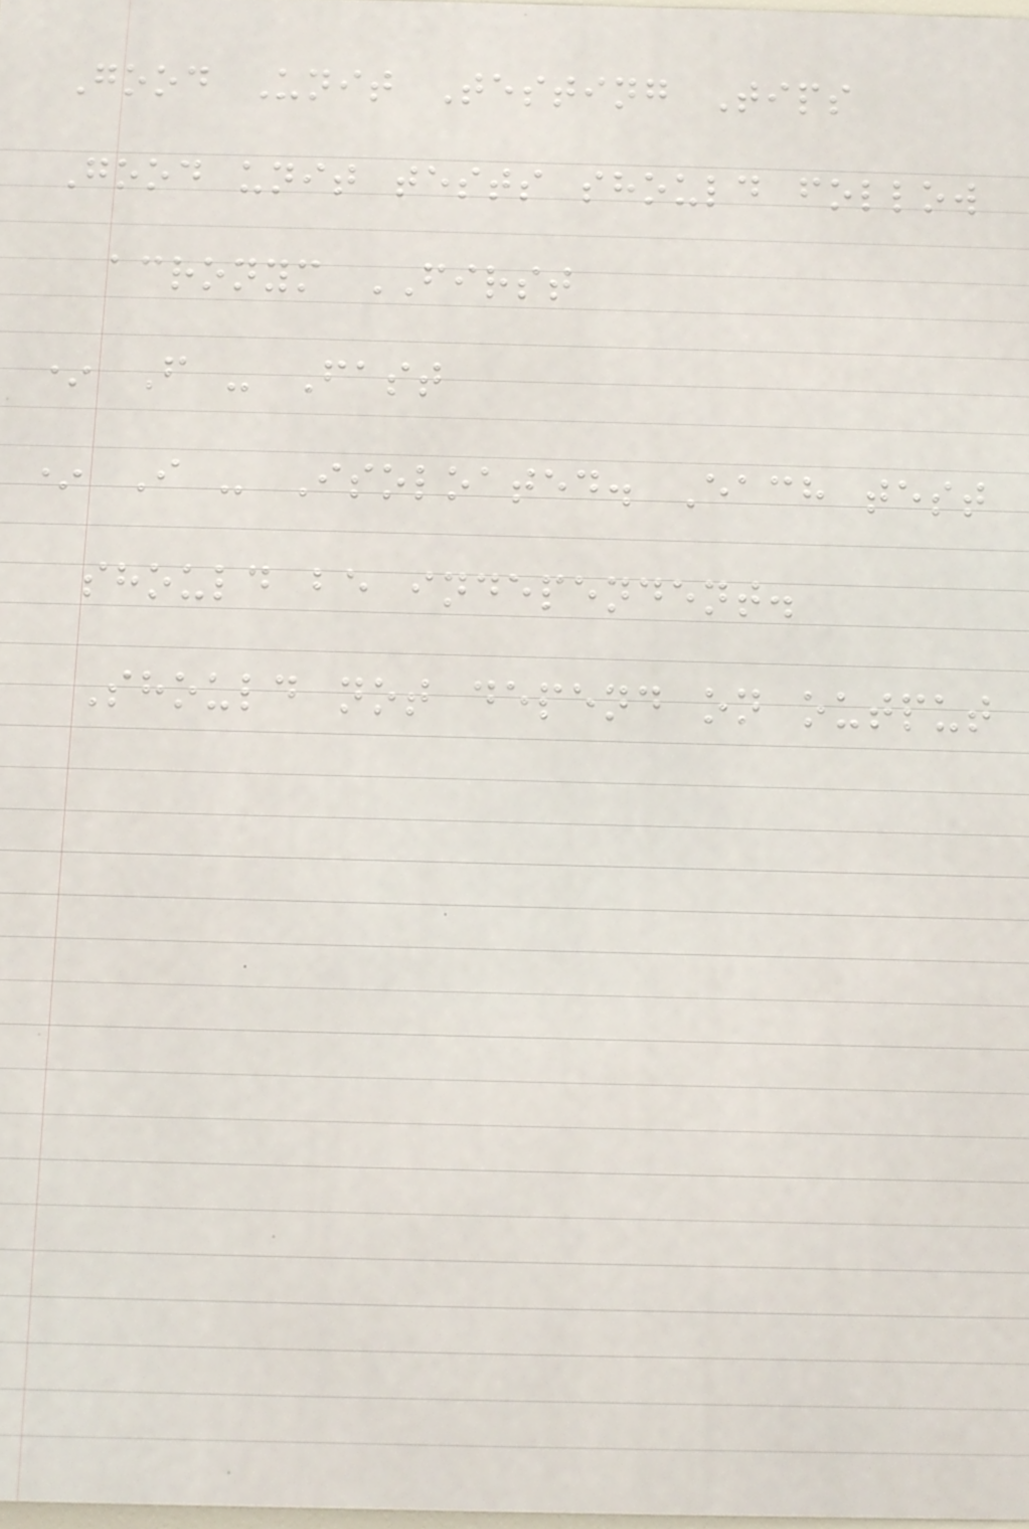Good Unit Testing Tips
Good unit tests should follow
acronym FIRST
* F - Fast
* I - Isoloated. Each test
should be independent.
Should not depend on output
